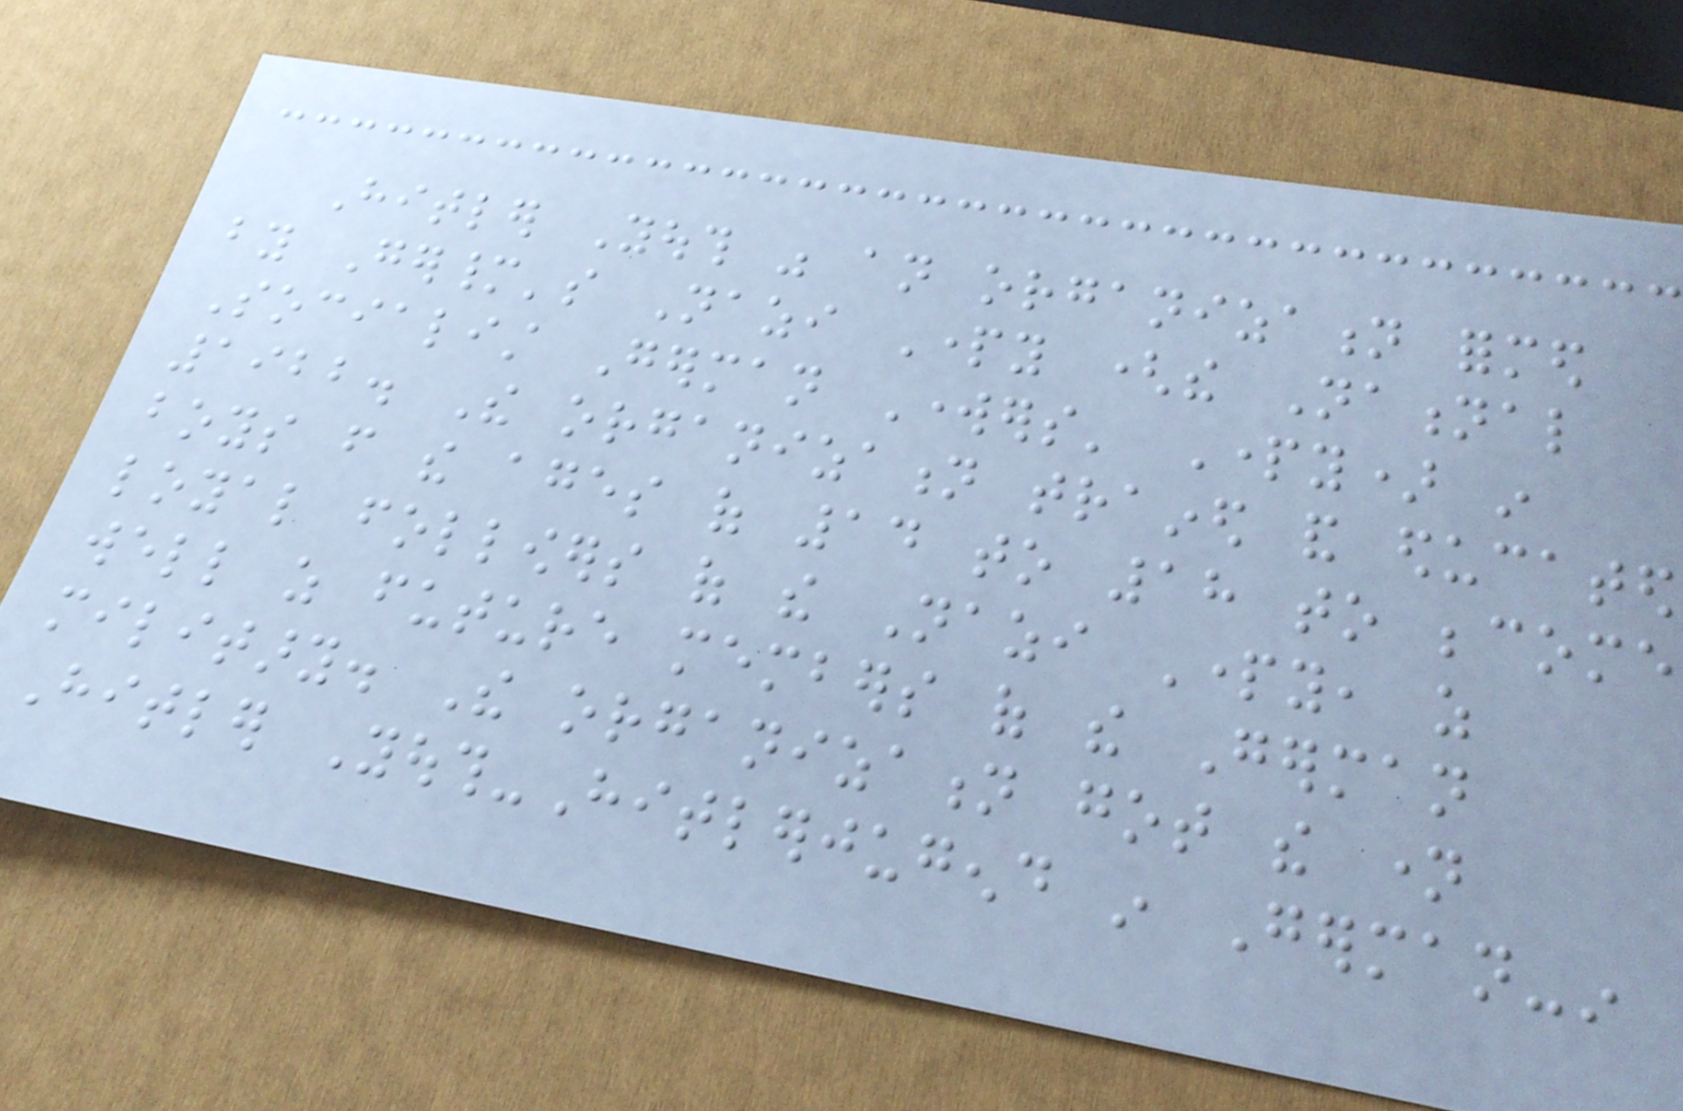Hitler Youth was an organization formed
by Germany's Nazi Party (the National
Socialist German Workers' Party) in
1922. The organization trained and educated
boys from the ages of 14 to 18 to become
loyal followers of the Nazi Party, as
well as future members of the German
military. The organization got the name
Hitler Youth-Hitlerjugend in German-in
